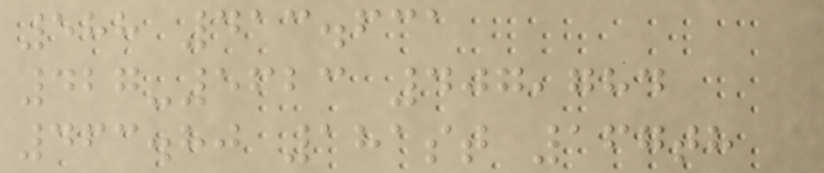588 413.631
427-5623 407,784
463.80 181st 167th
